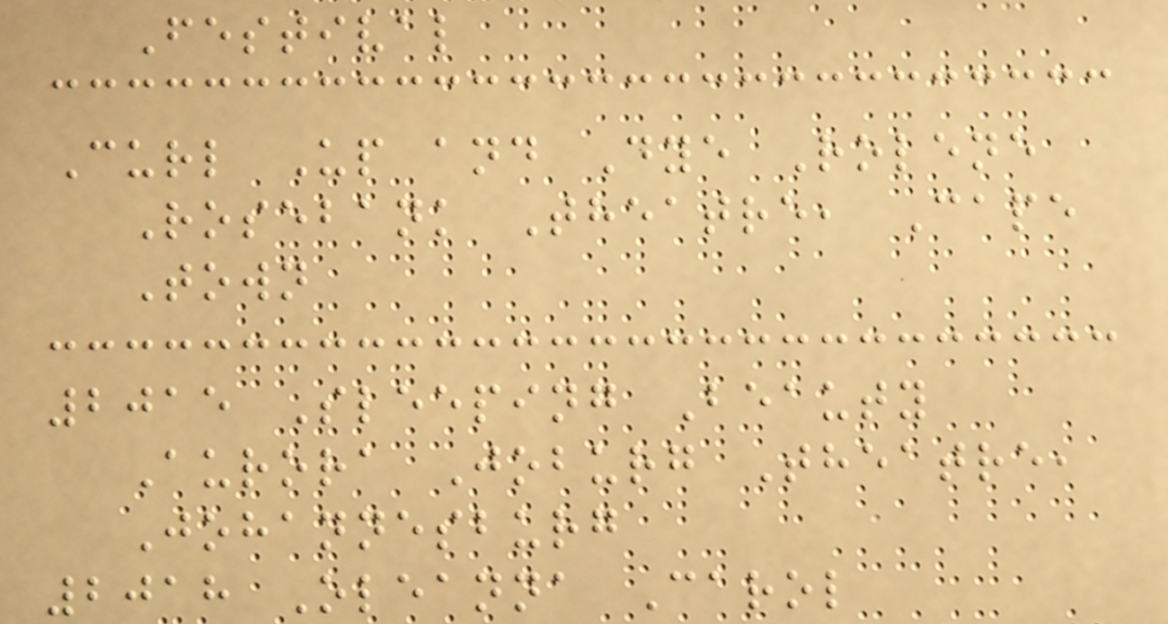Festival
Curl Up and Dye Rolene
Rosebank Theatre, Cape
Town
2015 Sleeping Beauty
Aurora Joburg Theatre,
Johannesburg
2018 Oleanna Carol
